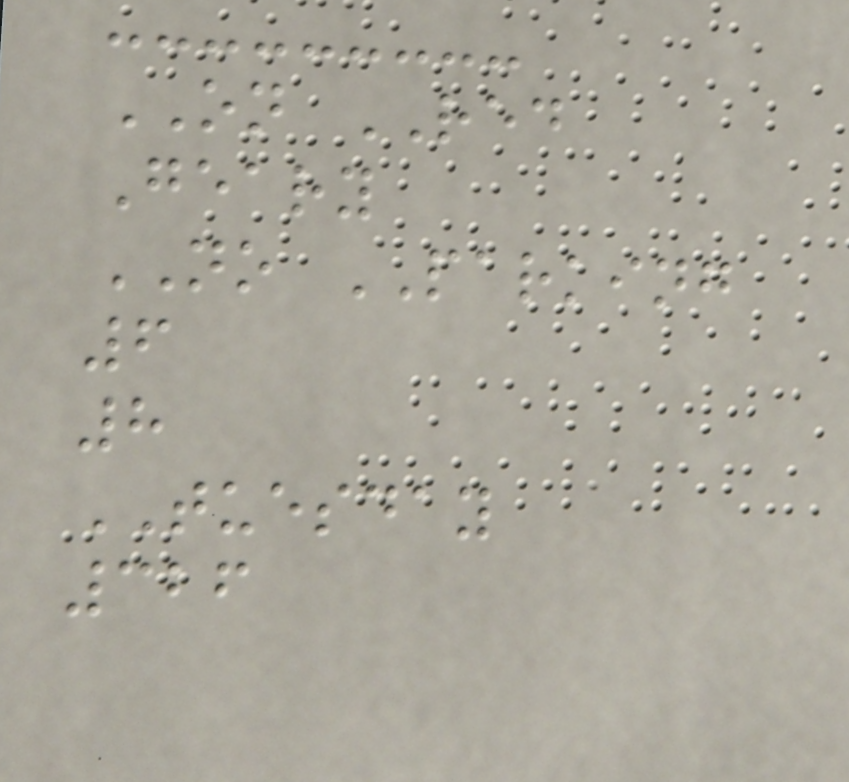ON RED
Geary
NO PARKING
6
8
TUESDAY
326
